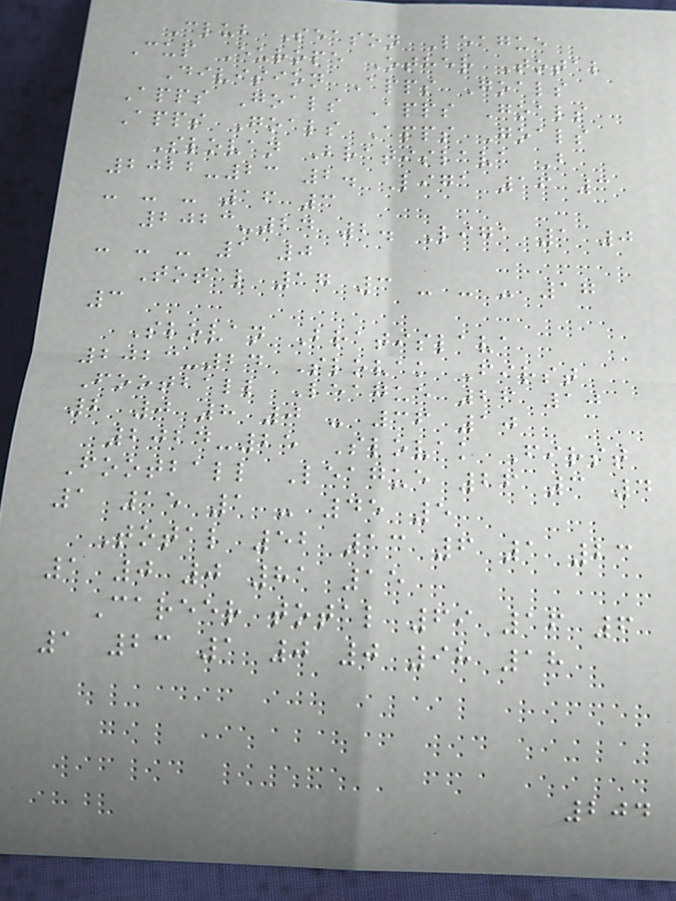Club Season League
Cup Europe Other Total
Division Apps Goals
Apps Goals Apps Goals
Apps Goals Apps Goals
Slovan Bratislava B
2022-23 2. Liga 16 3
- - - 16 3
2023-24 2. Liga 1 0
- - - 1 0
Total 17 3 - - - 17
3
Slovan Bratislava
2023-24 Slovak First
Football League 26 10
2 0 8 0 - 36 10
2024-25 Slovak First
Football League 26 3 4
1 15 1 - 45 5
Total 52 13 6 1 23
1 0 0 81 15
Career total 69 16 6
1 23 1 0 0 98 18
204
